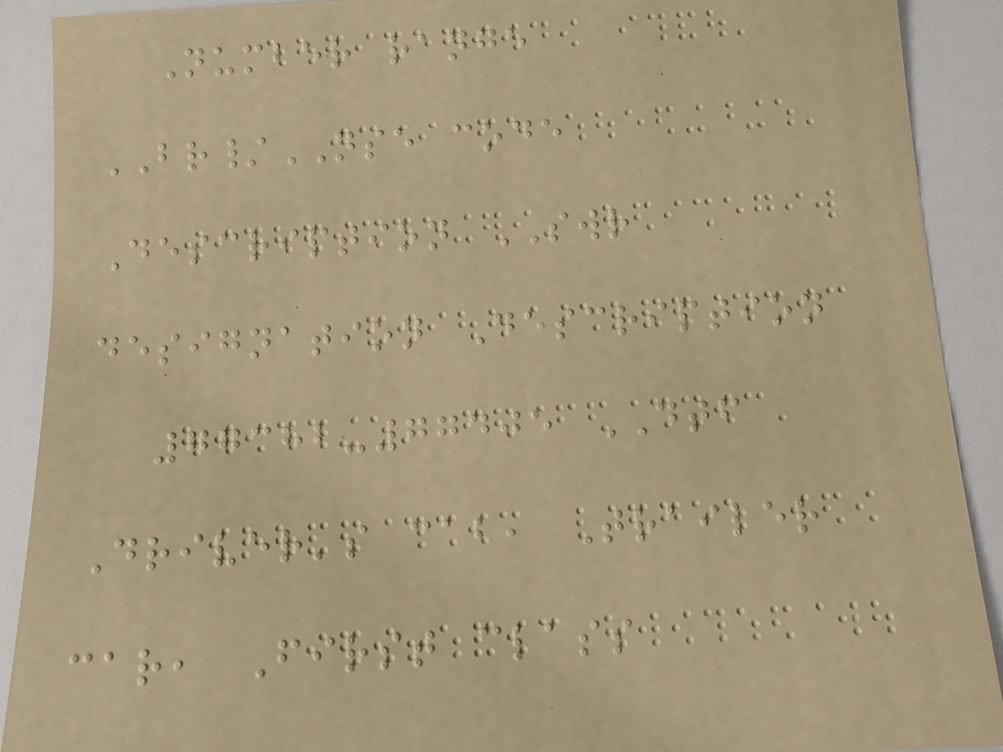Number range
BR/NSE code
Description SWR
designation Description
77382-77405 DTF
Driver's cab, Trailer
car, First class
